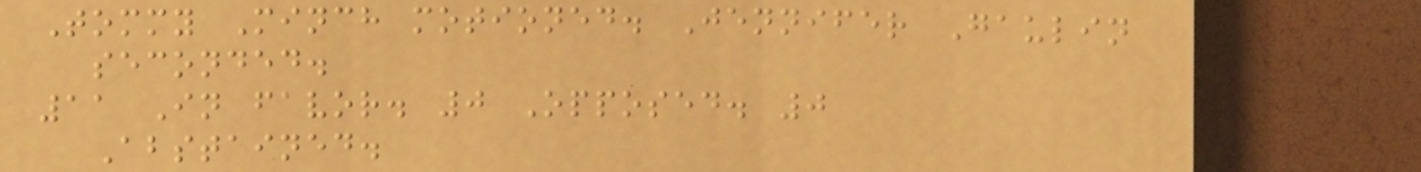Tommy Minch motioned. Jennifer Gaulin
seconded.
11 In favor. 0 Opposed. 0
Abstained.
